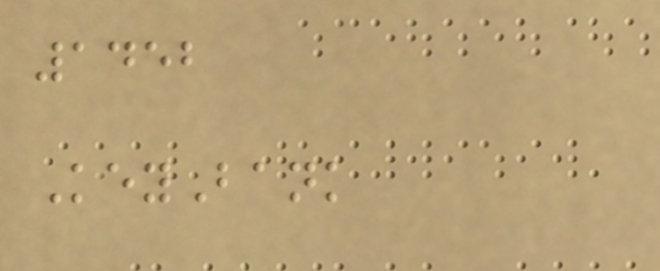1452
KeyBank
